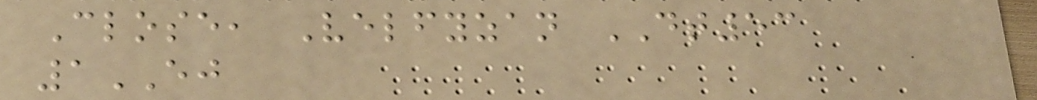Close, Velfyzan DT53
1EJ
